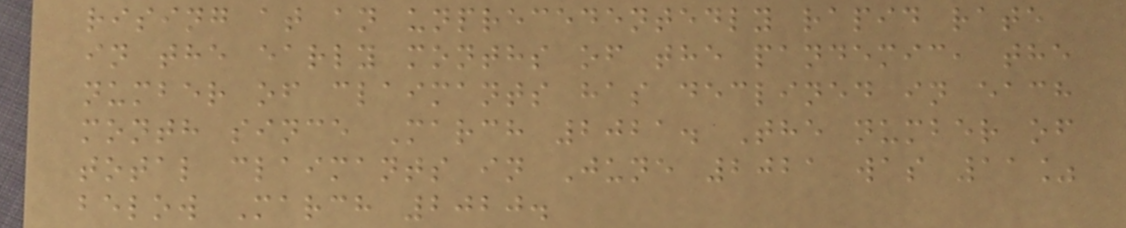rising at an unprecedentedly rapid rate
in the early months of the pandemic, the
number of claimants has declined in each
month since March 2021. The number of
total claimants in June 2021 was 11%
below March 2020.
